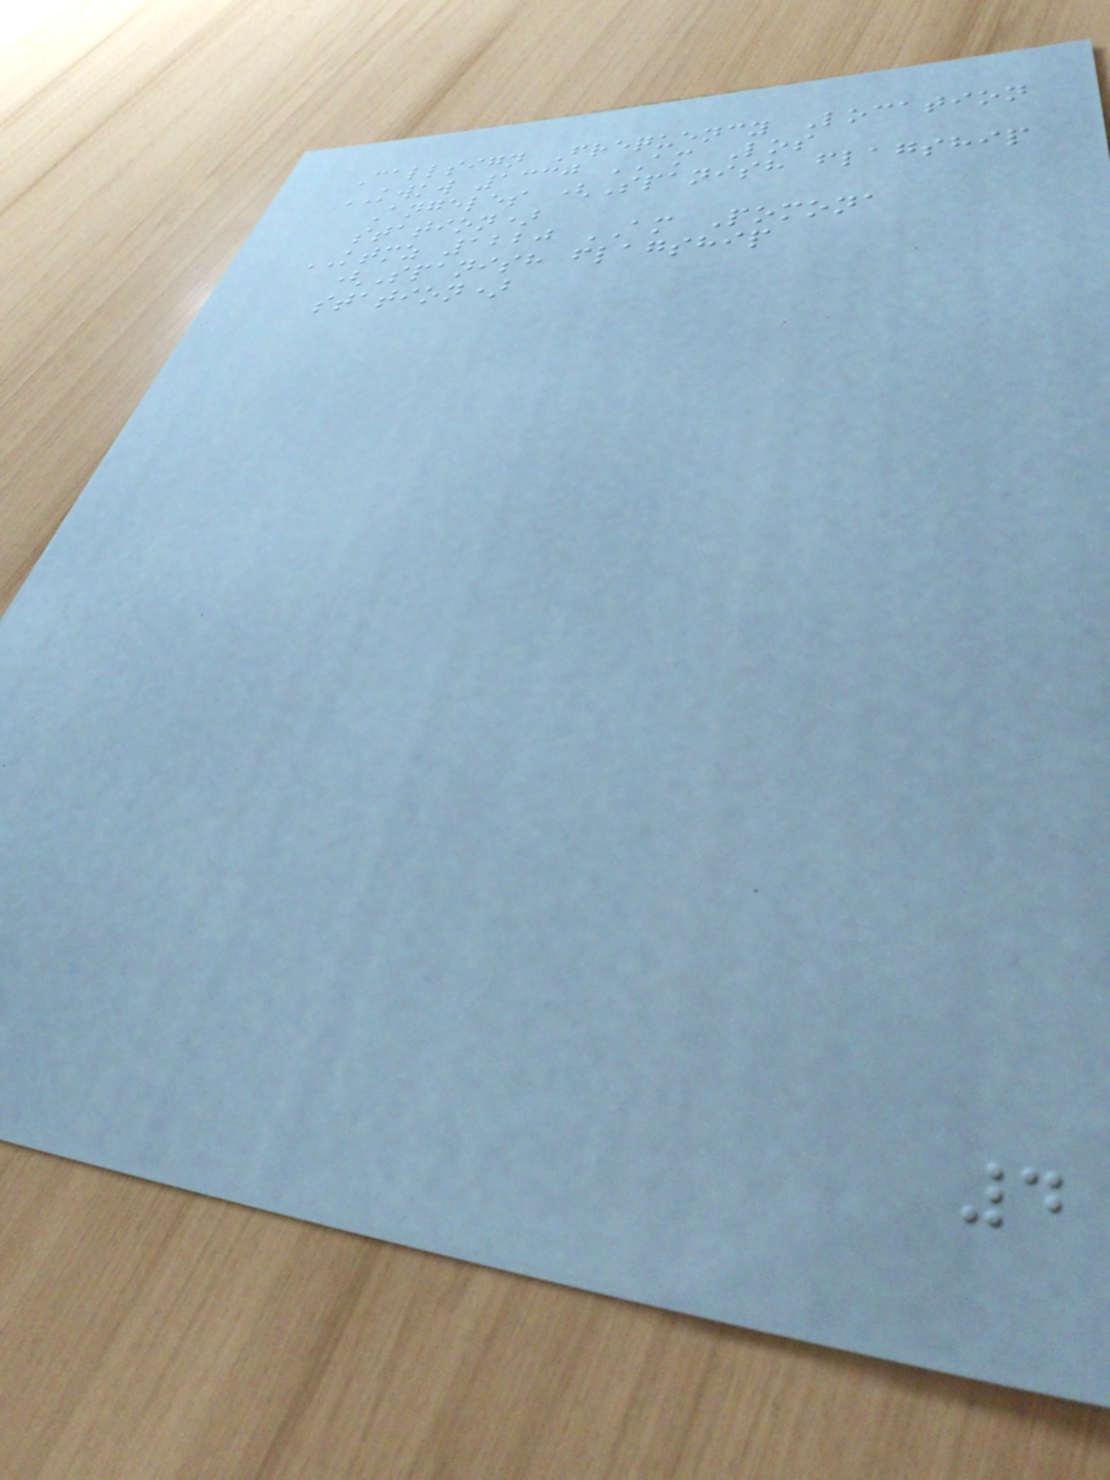Callsign Frequency Location
KWKW 1330 AM Los
Angeles (Spanish flagship
station)
KTMZ 1220 AM Pomona
(Spanish flagship
station)
4
